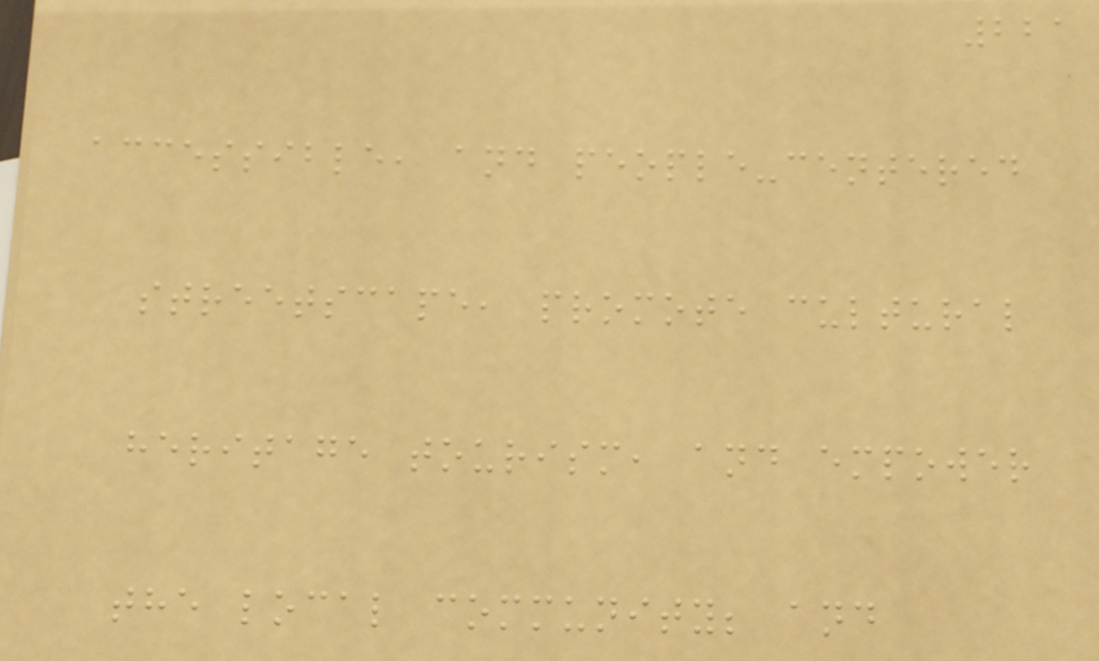221
accessible, and people-centered
streetscape, promote cultural
heritage tourism, and empower
the local community; and
